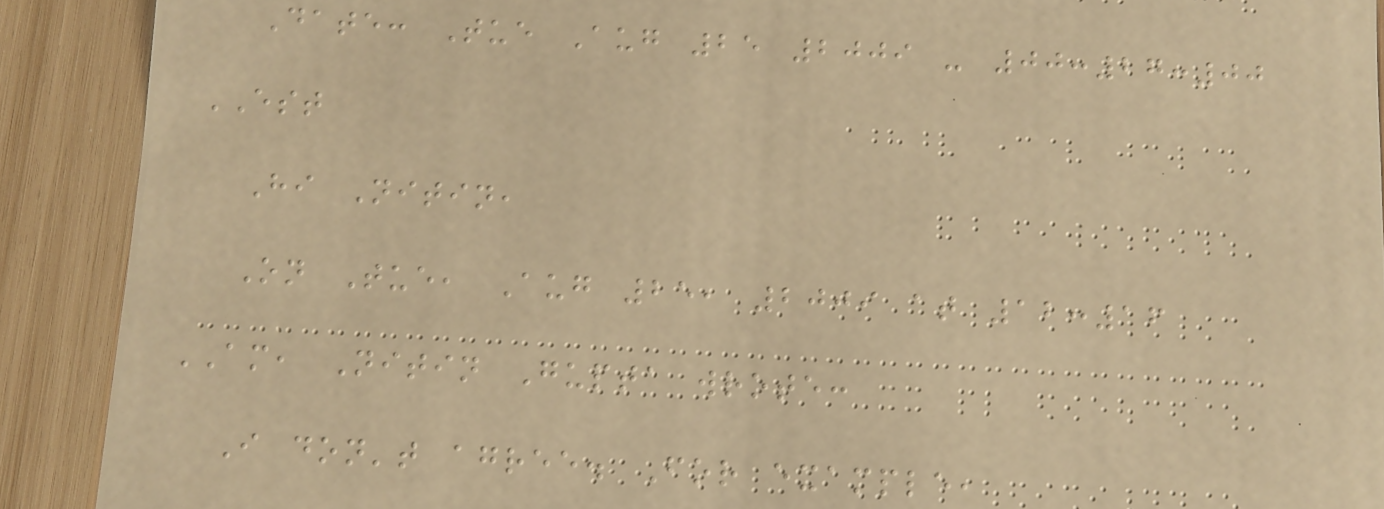Date: Tue Aug 25 2009 - 00:27:00
EST
Hi Nitin,
On Tue, Aug 25, 2009 at 12:16
AM, Nitin Gupta wrote:
I don't agree. For example,
